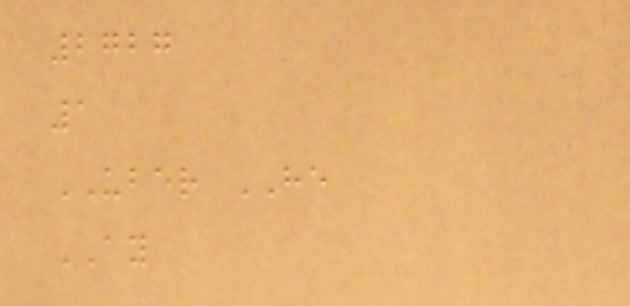2727
1
UBER HE
AY
